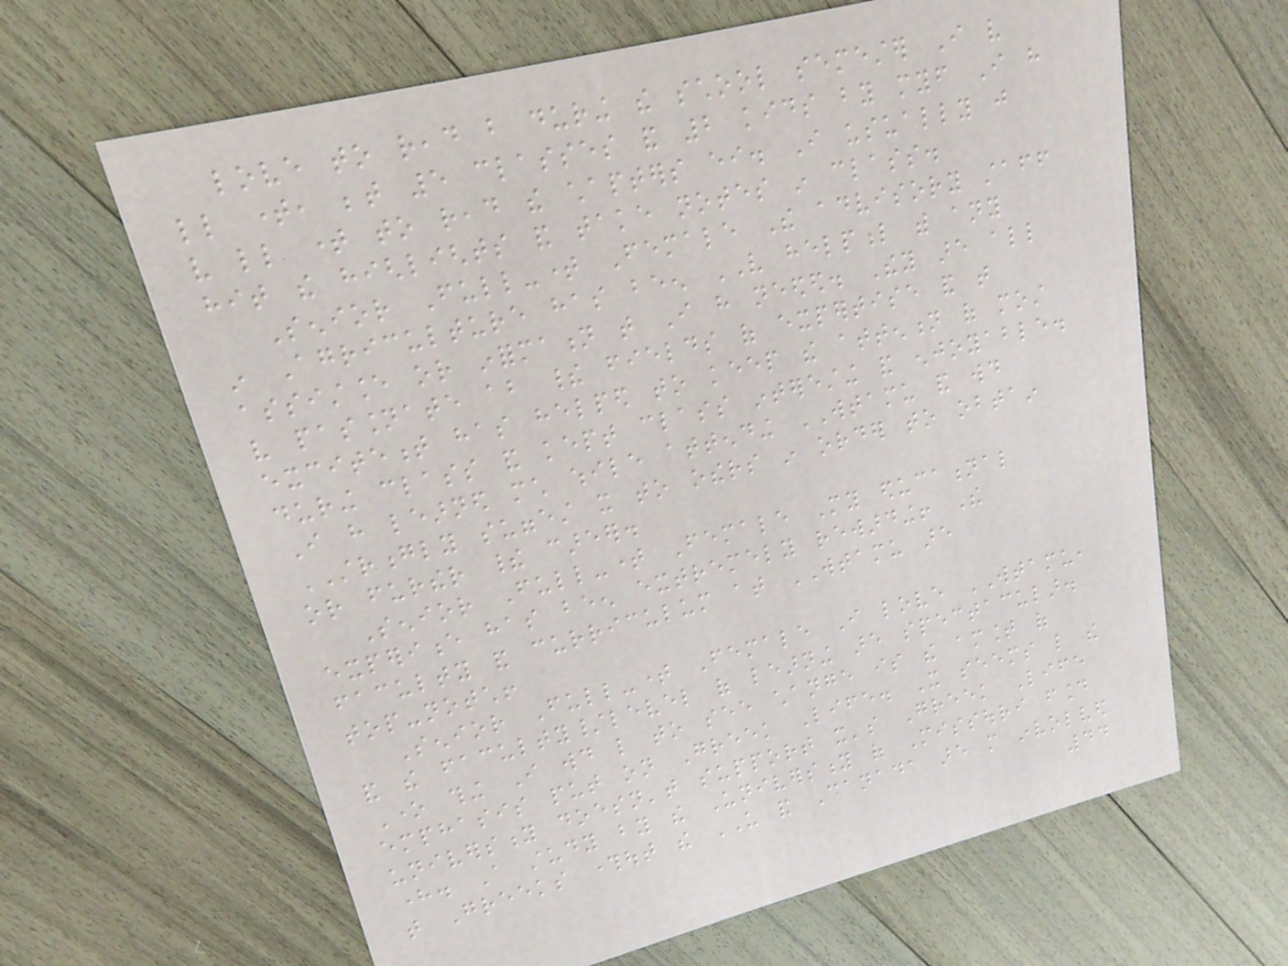love to read but during the school semester I very
little time, between 5 classes and 2 kids by myself I have
very little time to read the chapters either. I usually just
hit the highlights and take notes in class.
Senior Full-time Female The advisory staff
in Agriculture has been VERY helpful with any
assistance or information that I have needed. They are all
very passionate about their fields of expertise and that
excitement has helped to keep the attention of most
during class and kept class interesting and enjoyable.
I have learned much while attending WTAMU and would
STRONGLY suggest it to others in order to obtain
or further their career.
Senior Full-time Female My educational
experience has been extremely rewarding! The
faculty and curriculum at WTAMU are
top-notch!
Senior Full-time Female I love WTAMU,
and the faculty/level of learning are spectacular.
One thing I would like to see change is the amount of
emphasis put on Greek Life. It seems like the
university doesn't support it's Greek Life
here. A study by the University of Missouri found
that Greeks throughout the US and Canada are more involved
44
